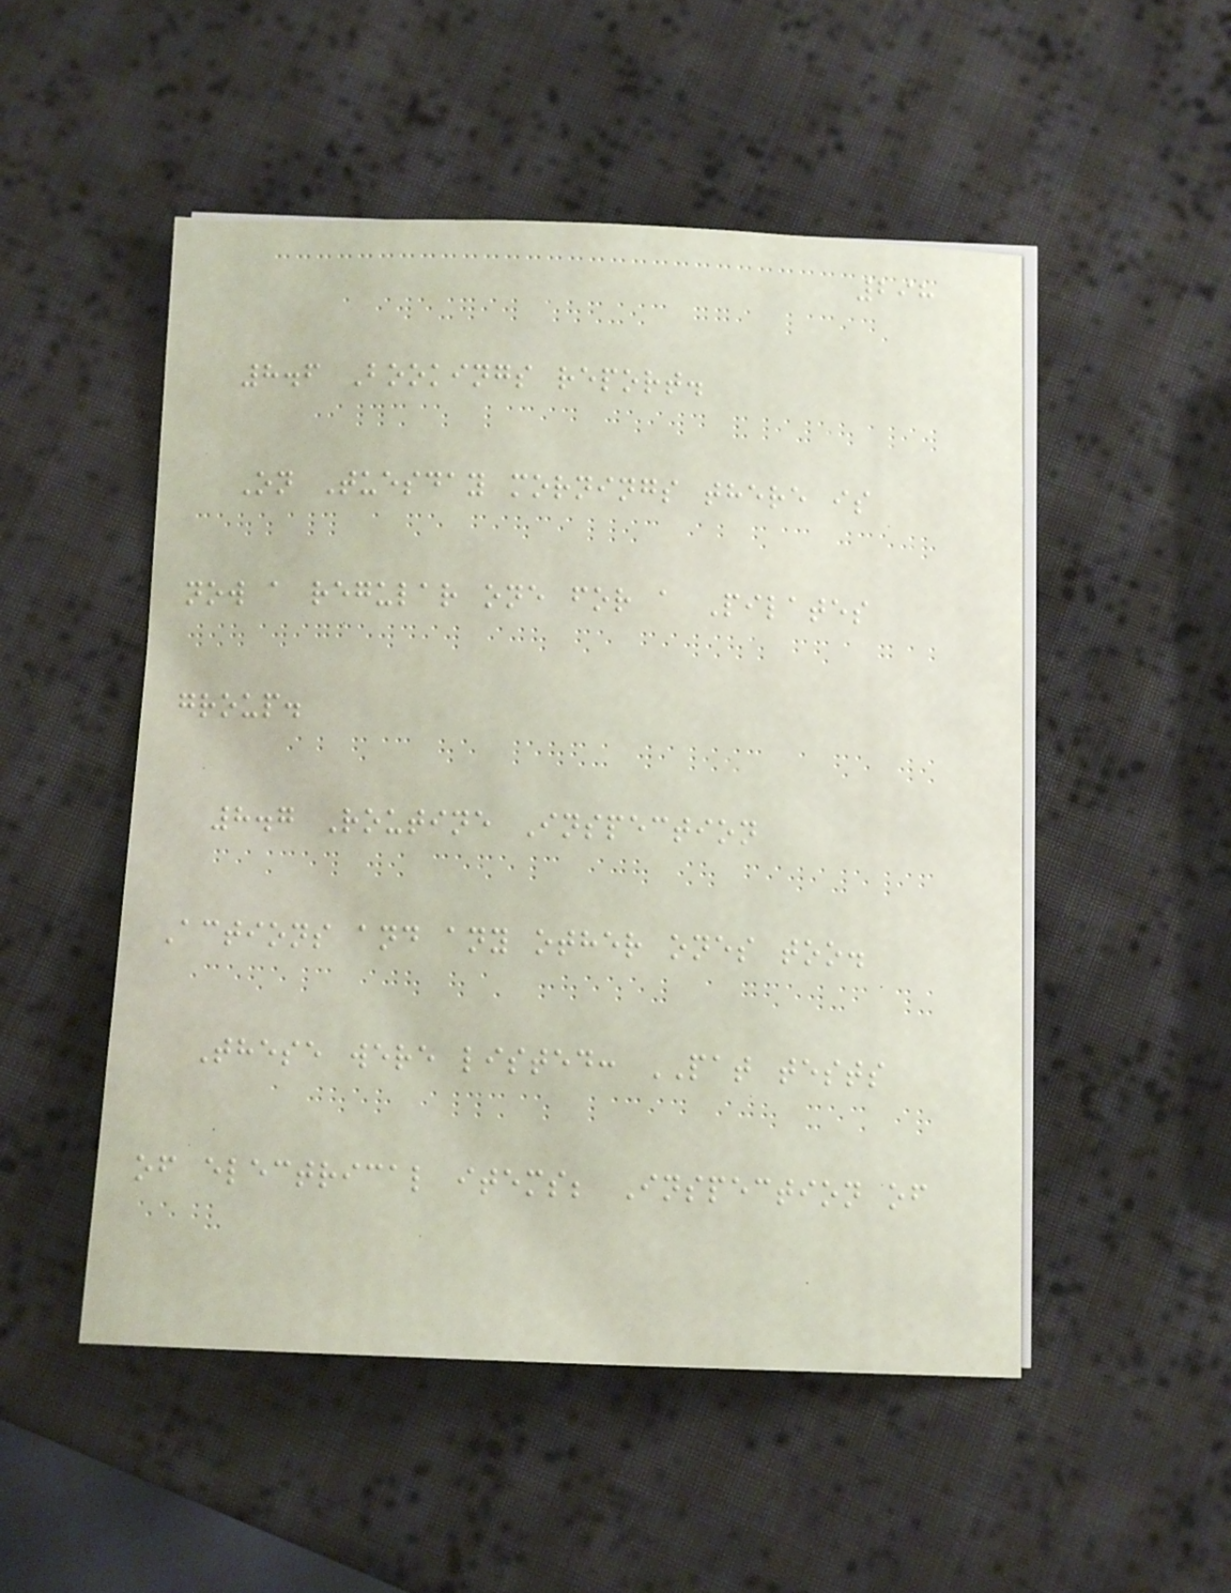298
8.6 Bookings report.
On Tuesday mornings there is
now a regular one for a Pilates
group.
8.7 Routine Inspection
Actions and any other ones too.
These were listed: PAT tests
of electrical items; Inspection of
